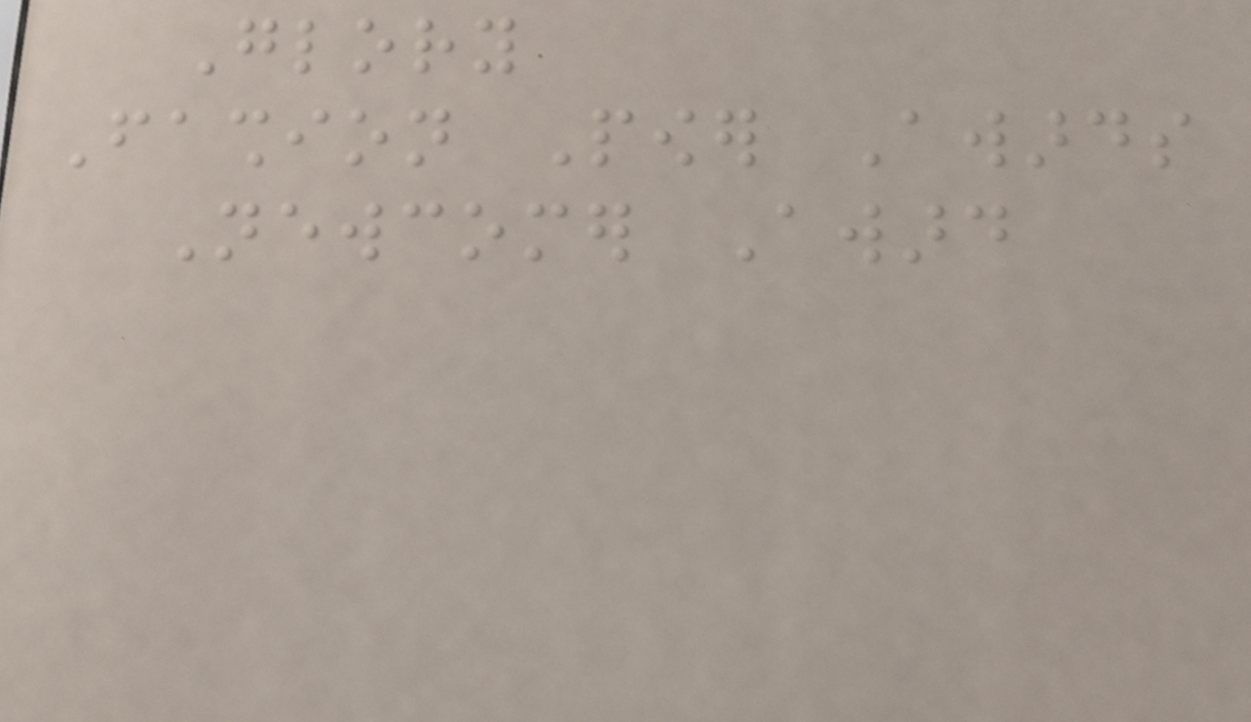Glory
Fashion Power Awards
Newcomer Award
